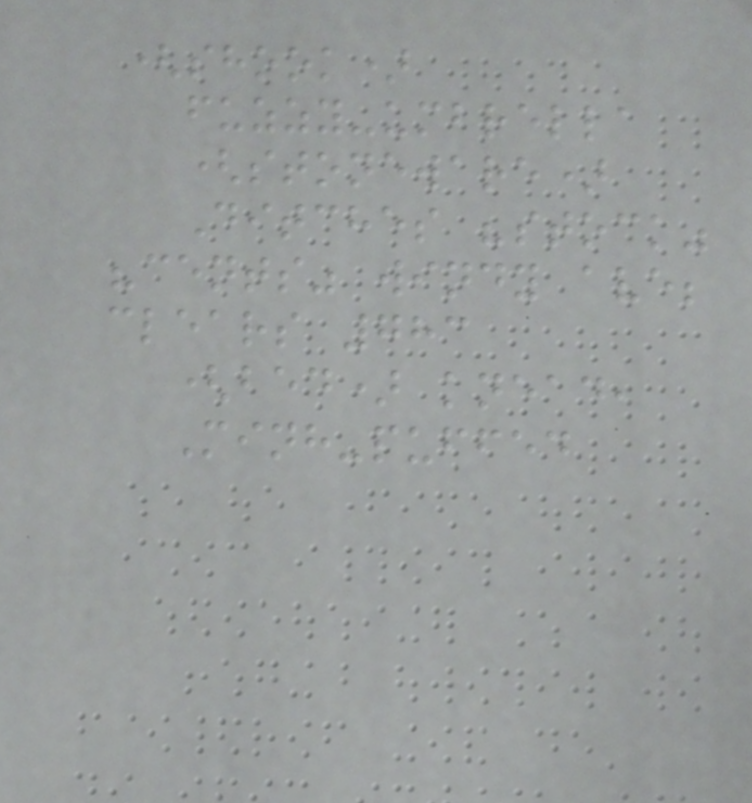(shook)
fuzzy-umbrella
(stoneware)
Ditches "stock"
"cents" windy ave;
clears 783
(bed) knead,
Minh-puffed
